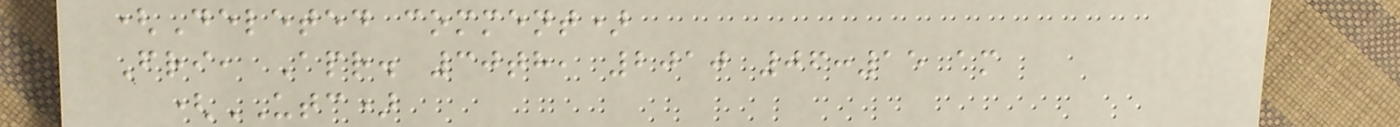(Deleted comment)
Fri, Apr. 30th, 2010 06:15 am
(UTC)
